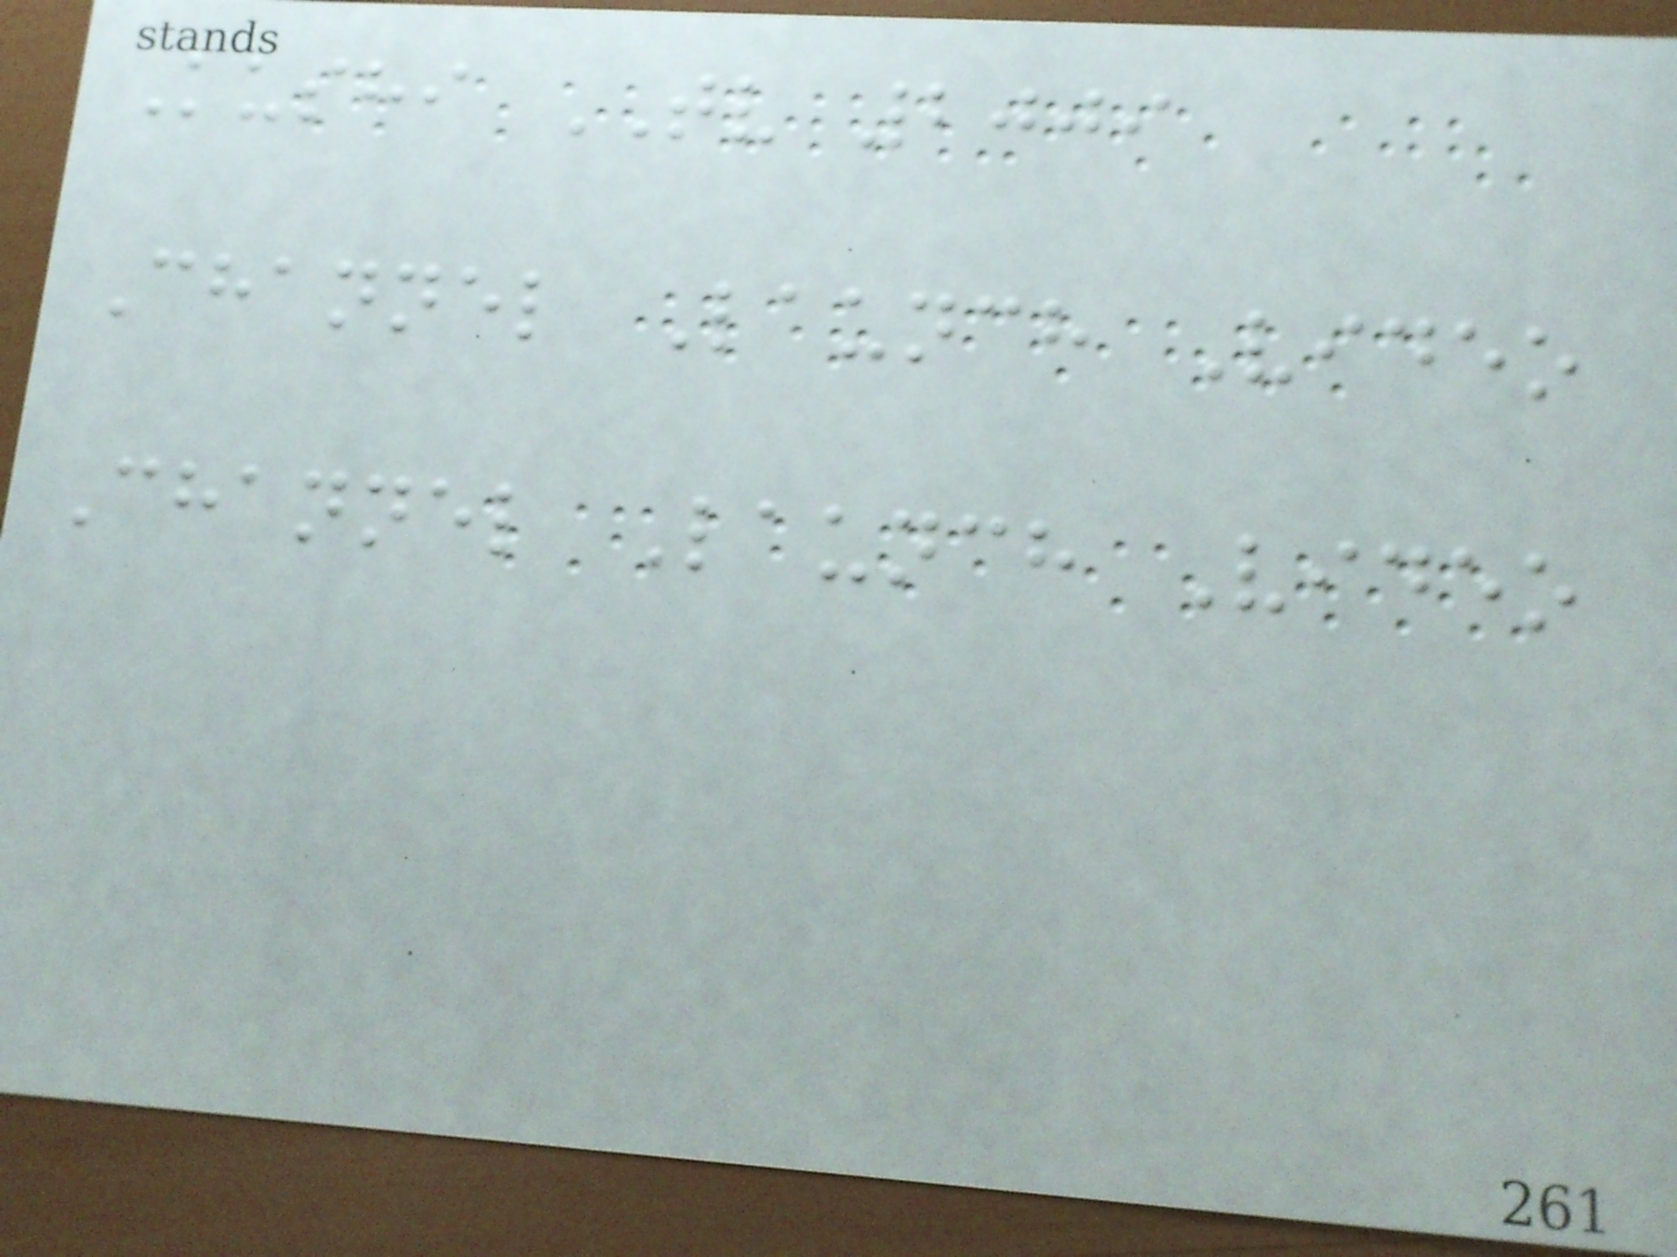Kushi TV 2009
Channel Launch Video
Channel Launch Video
